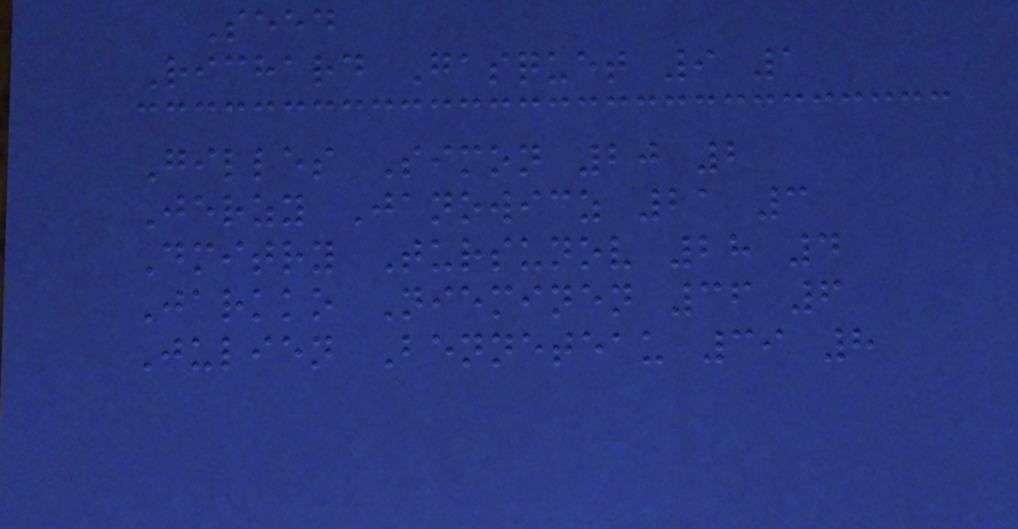Seed
Richard Gasquet 9 1
Gilles Simon 20 2
Jerzy Janowicz 21 3
Dmitry Tursunov 28 4
Jarkko Nieminen 36 6
Julien Benneteau 39 8
